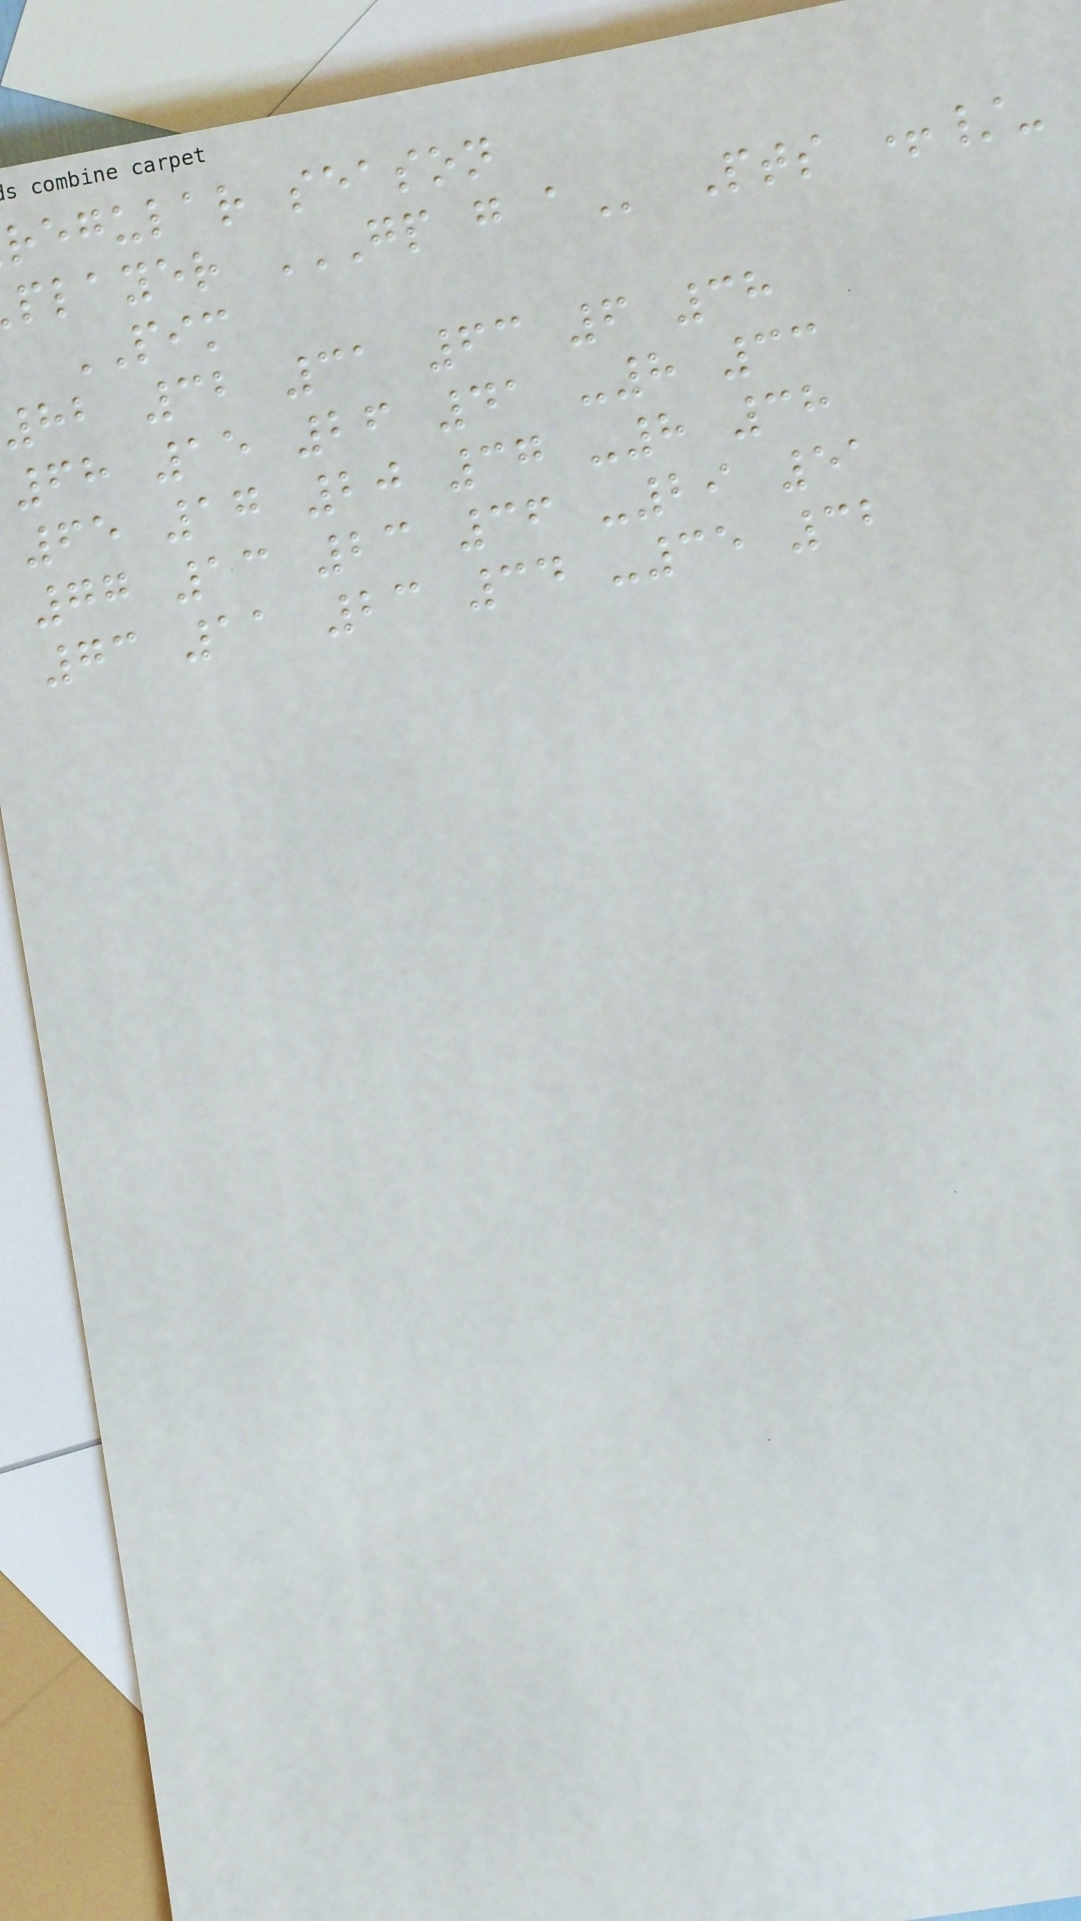regular season
player GP G A Pts +/-
PIM
82 32 31 63 6 38
68 15 26 41 -8 33
65 17 20 37 -8 38
77 13 23 36 -29 51
73 11 23 34 -35 32
